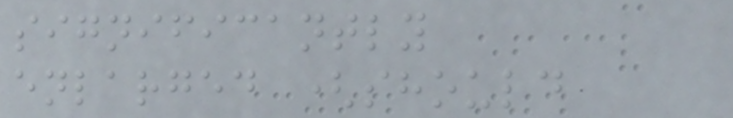significantly
enlarged (should
